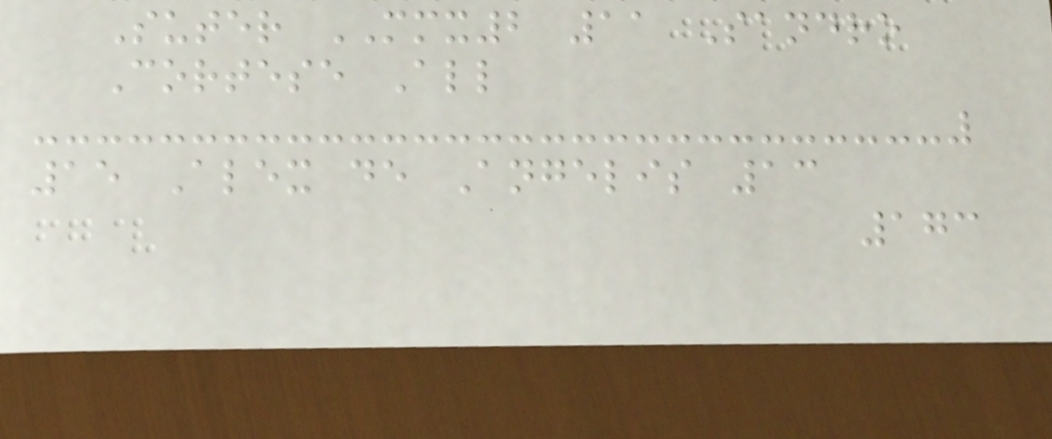Suter MMX2 11 Sandro
Cortese All
15 Alex de Angelis 13
173
